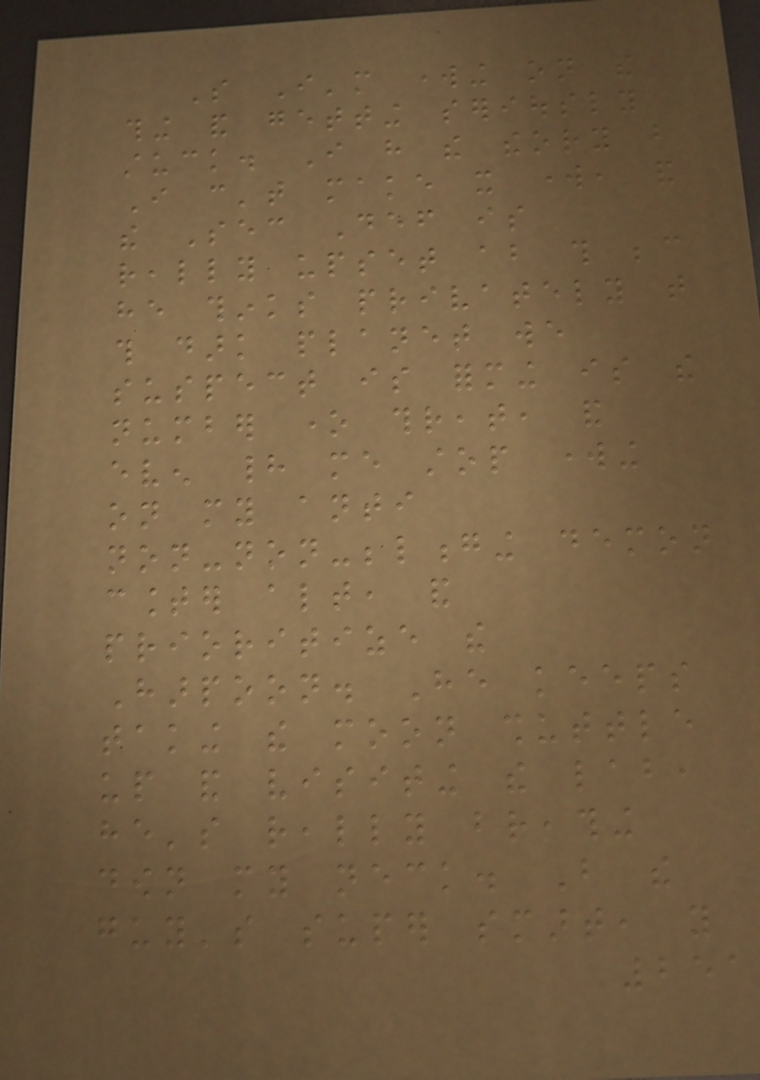So I'm working on the
thing and getting seriously
stuck. I have the theory but
I can't make it work, and
the Sec Def is
really upset about this because
he thinks privately that
this dark planet we
suspect is forming is the
number one threat, and
even had me stop working
on my anti
non-non-belonging demon
counter altogether, and
prioritize the
Harpoon. He keeps
taking the moon shuttle
up and visiting the lab,
he's really breathing
down my neck. But the
guy's super smart, you
251
